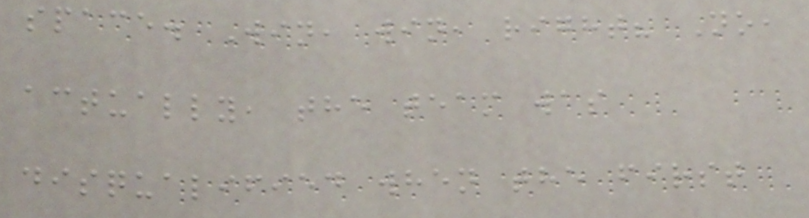space. Win, win, right? No,
actually, the team was
disqualified when the first
